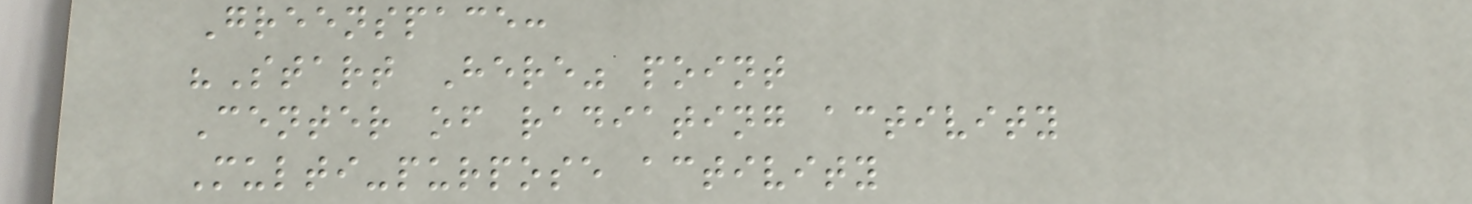Greenspace:
"Start Here" point
Center of radiating activity
Multi-purpose activity
